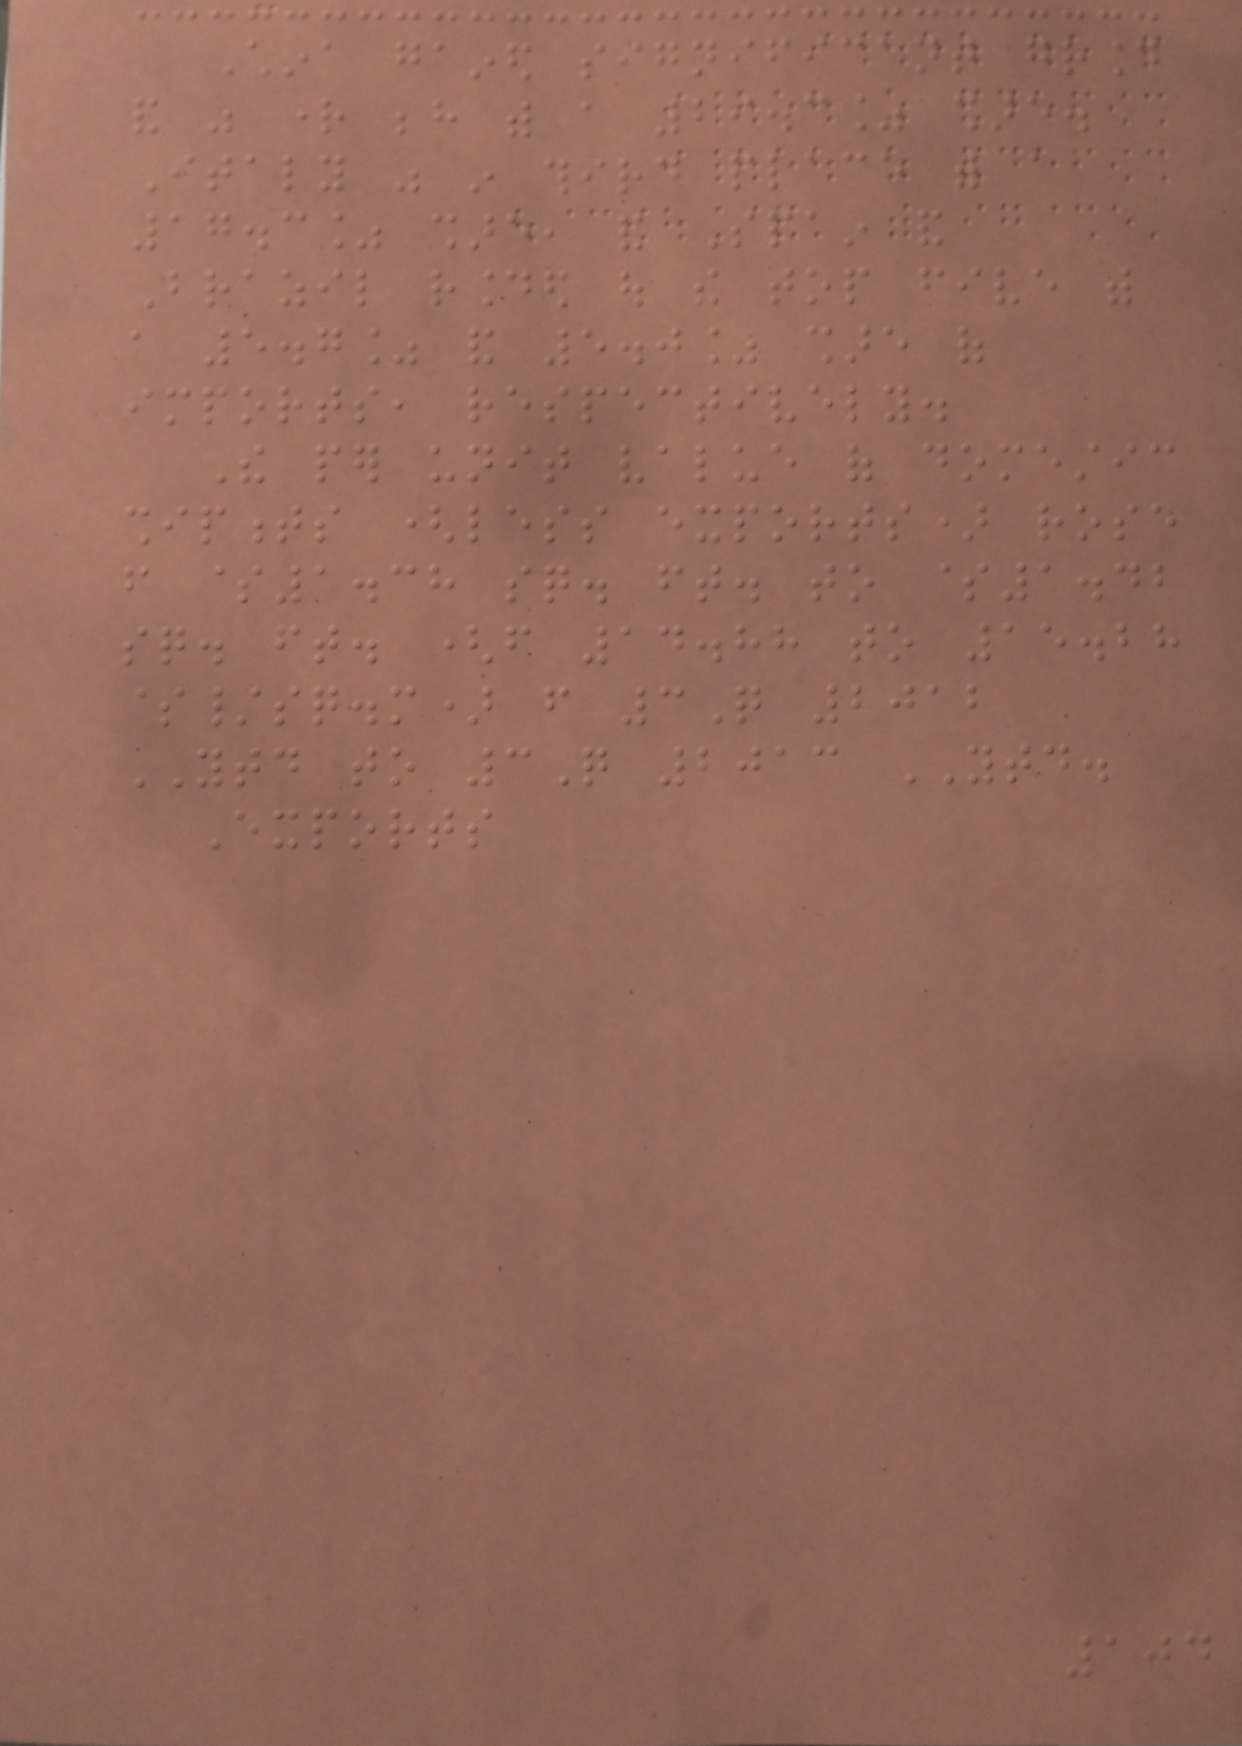China gained significant ground
and was right behind with a 29.3% share.
Italy was in third place with a
17.3% share, and Spain and
Brazil rounded out the top five with
a 5.7% and 5.0% share of
imports, respectively.
The per unit value of domestic
shipments (less exports) rose
from $1.38 sq. ft. to $1.42
sq. ft. (from 14.88 to 15.28
$/sq.m) from 3Q 2012
YTD to 3Q 2013 YTD.
Exports
104
